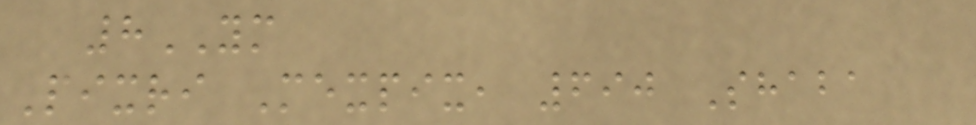8YM
Pixri Mexpix, 690 Shaba
